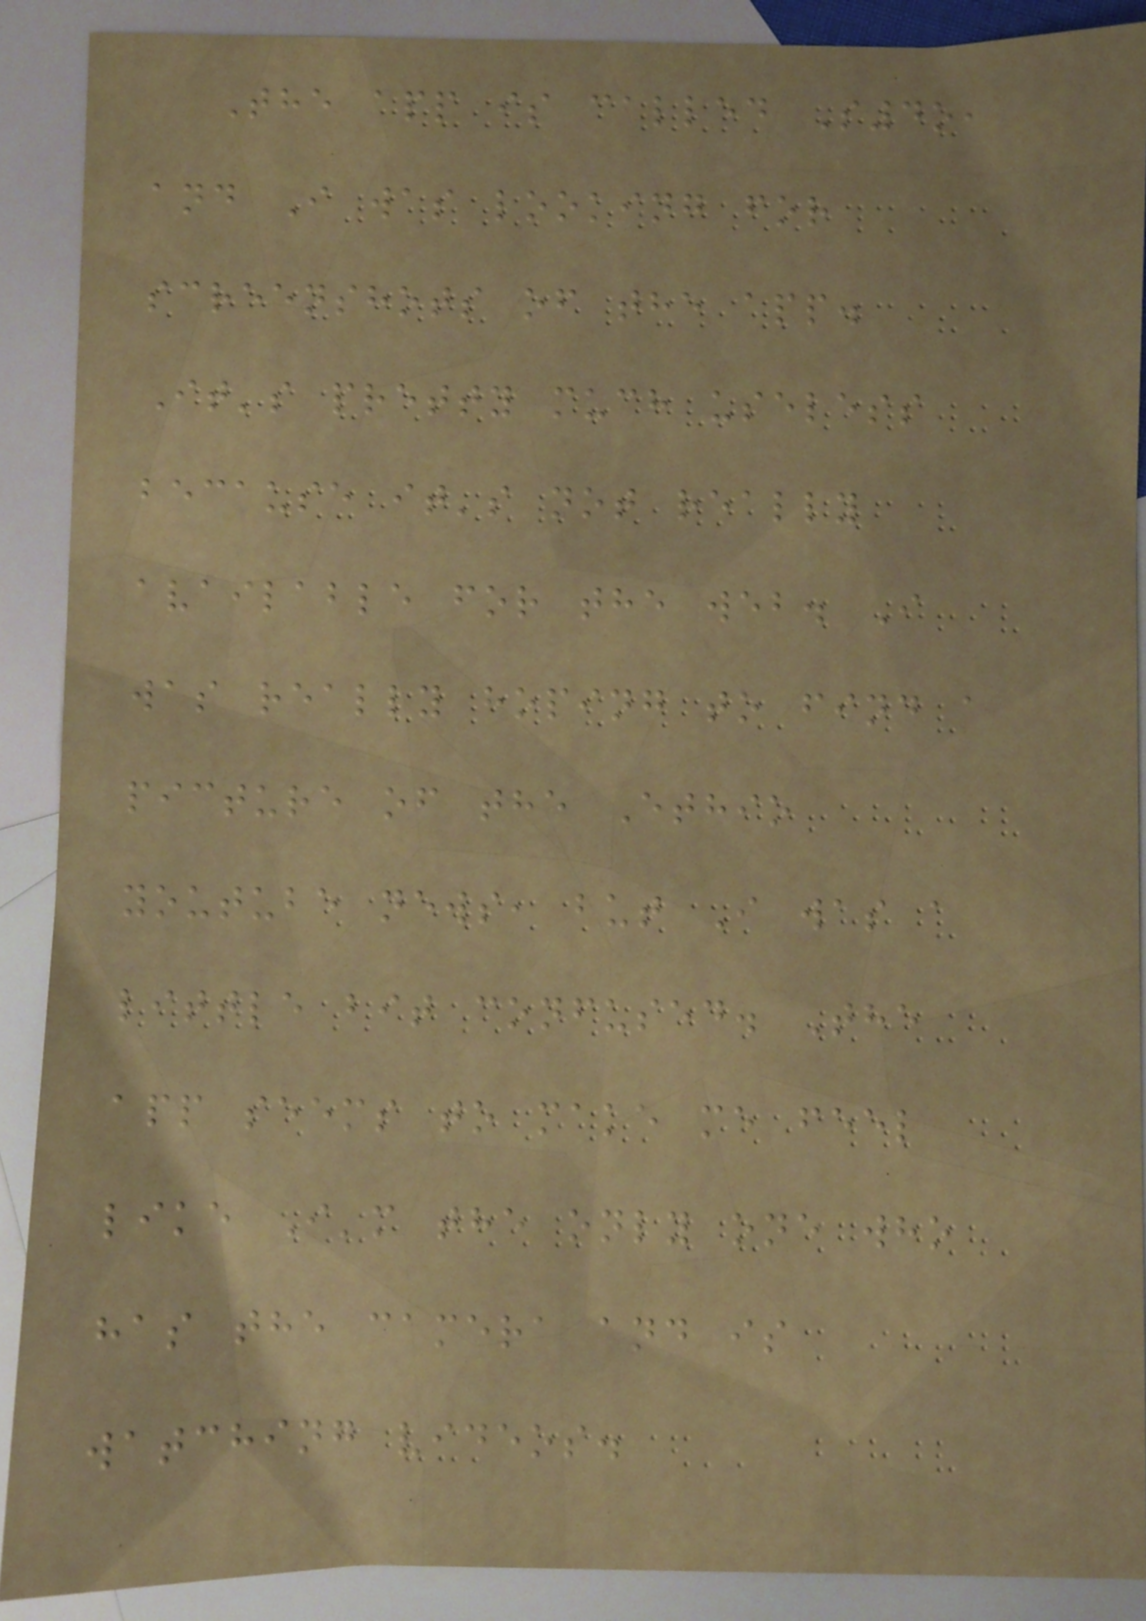The app is called S4o,
and I was looking for
screenshots of the app.
It's pretty much useless
because it's not really
available for the web. I
was really hoping to find a
picture of the Ethio
youtube news, but I was a
little bit confused. The
app seems to make me feel
like I'm the only one who
has the camera and is
watching videos.
